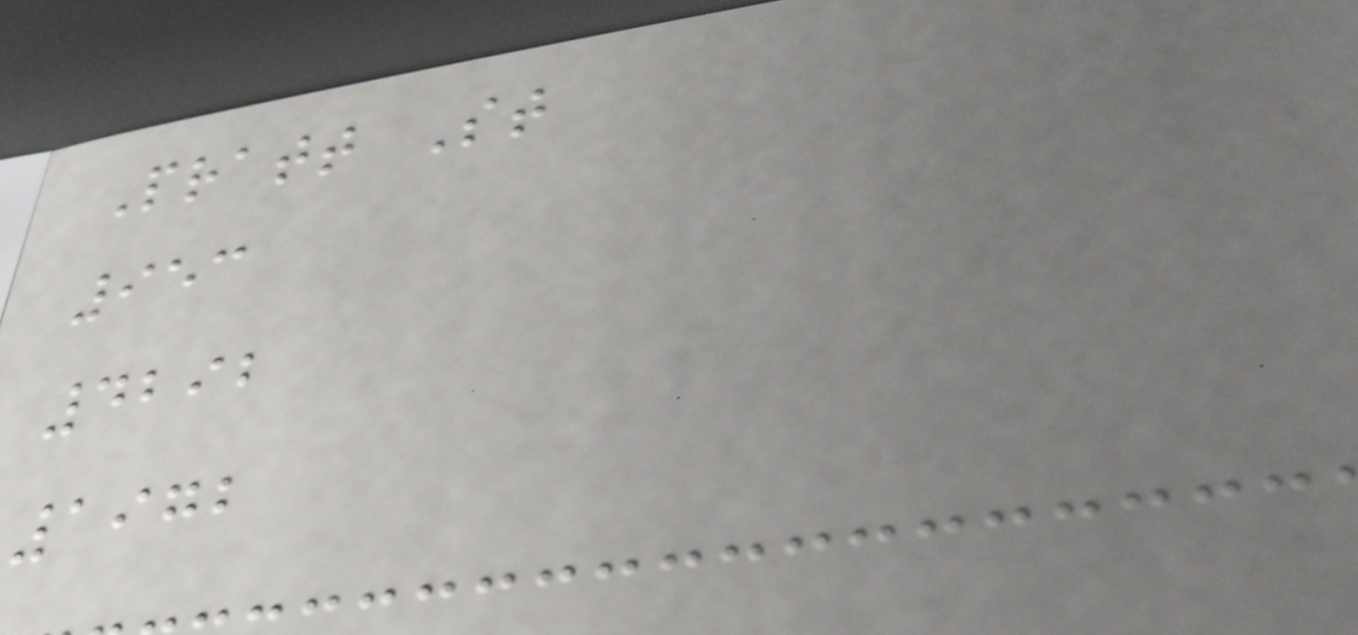Pratt St
953
4292
1972
